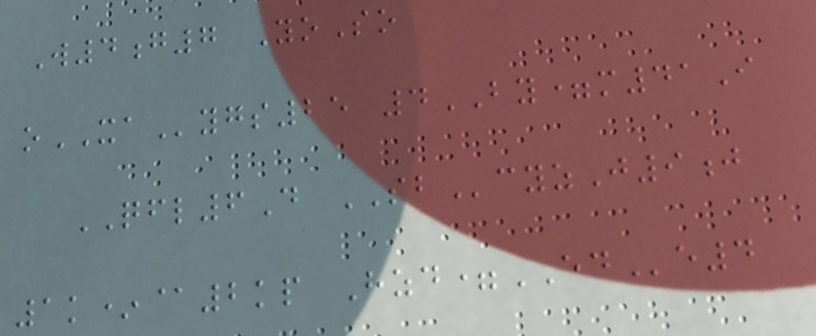W4g7 YoSo
oXAygs25 4BY=m41I
QFL6D SBcyzJ9j
1k*@2kp Hzd=EDe4
